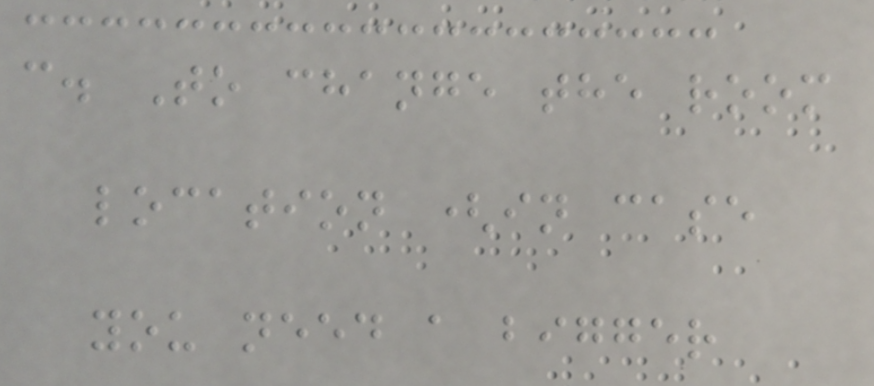c. To change the room
location (in case
you need a bigger
